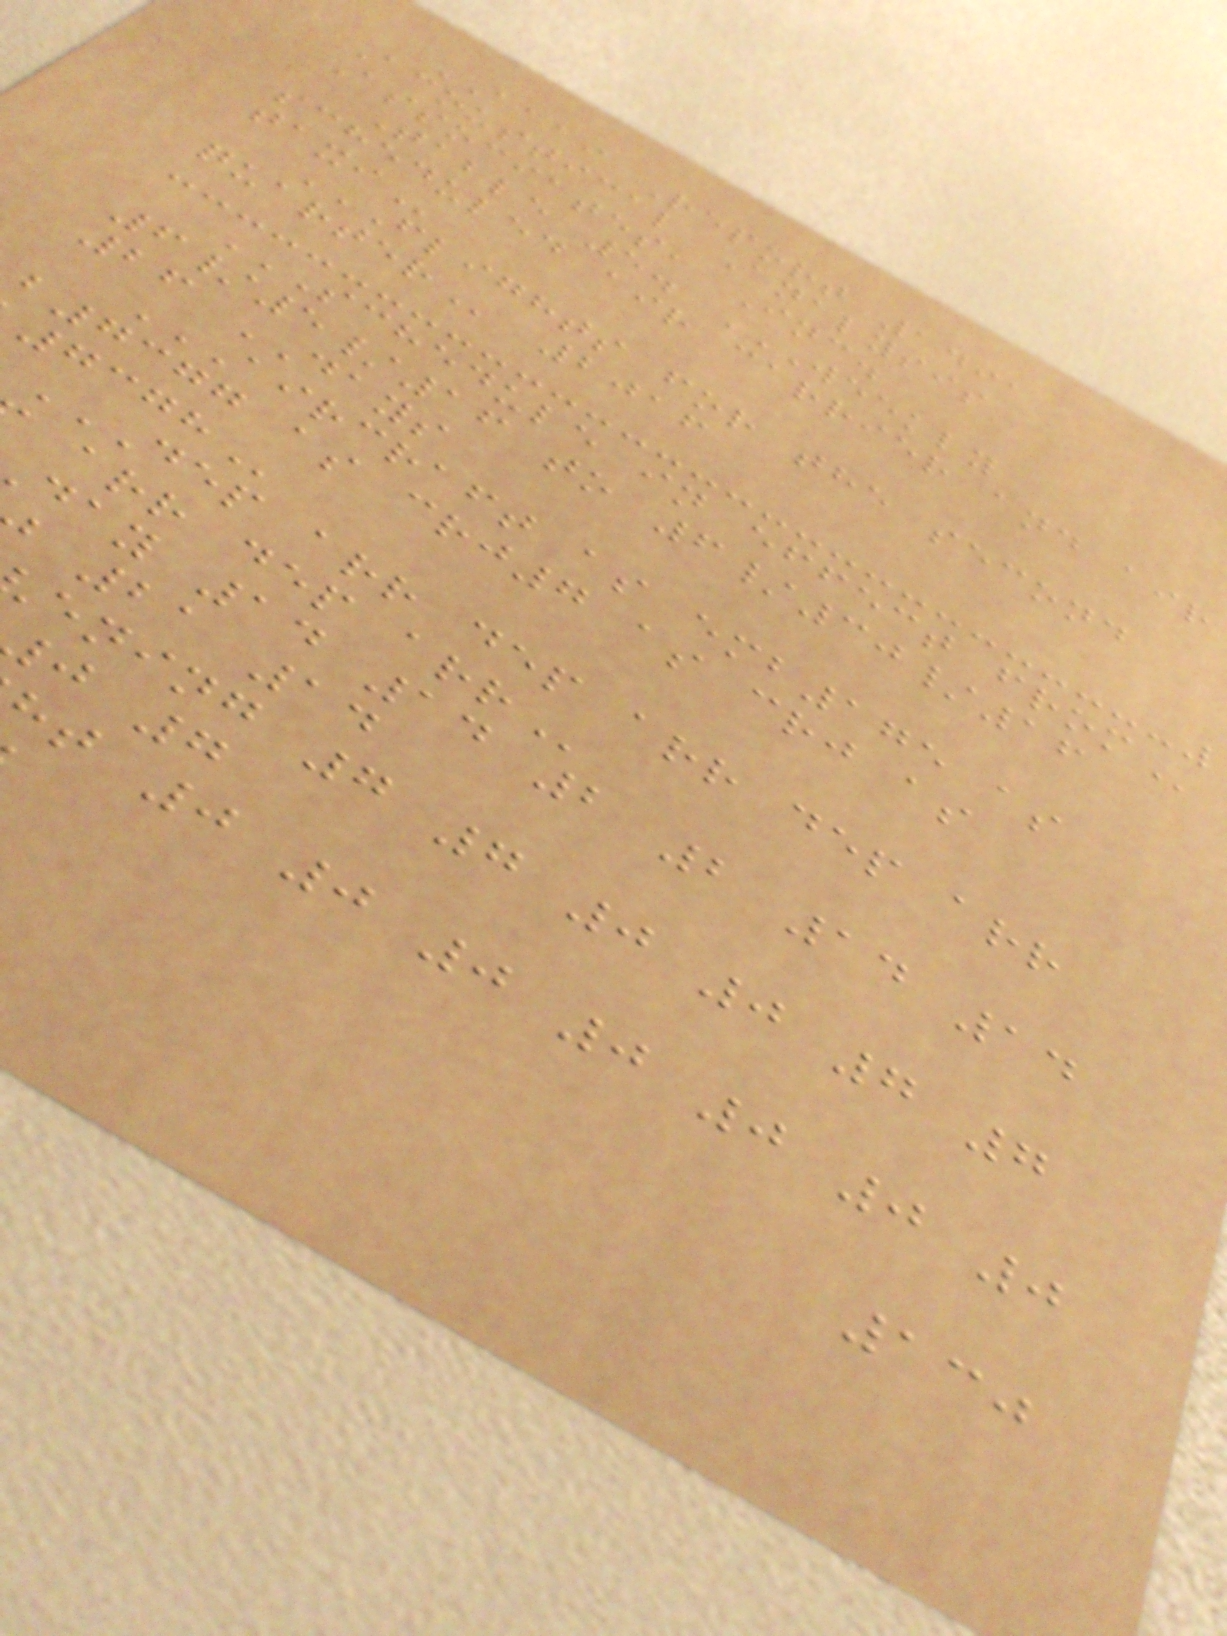AAAI Report 1491
Acoustical Analysis
Associates, Inc.
Table 5. WEEKLY
scheduled air carrier and air
FLIGHTS FOR THE SECOND
2016
SCHEDULE IN EFFECT FROM
6/5/16 to 6/30/16
26 DAYS
AIRCRAFT AS EMB175 AS
b7377 as crj7 as crj as
DEP ARR DEP ARR DEP ARR
arr dep
day 14 14 2 2 14 14
21 14
ening 7 7 0 0 7 7
j 7
ht 0 0 0 0 0 0 0
130
